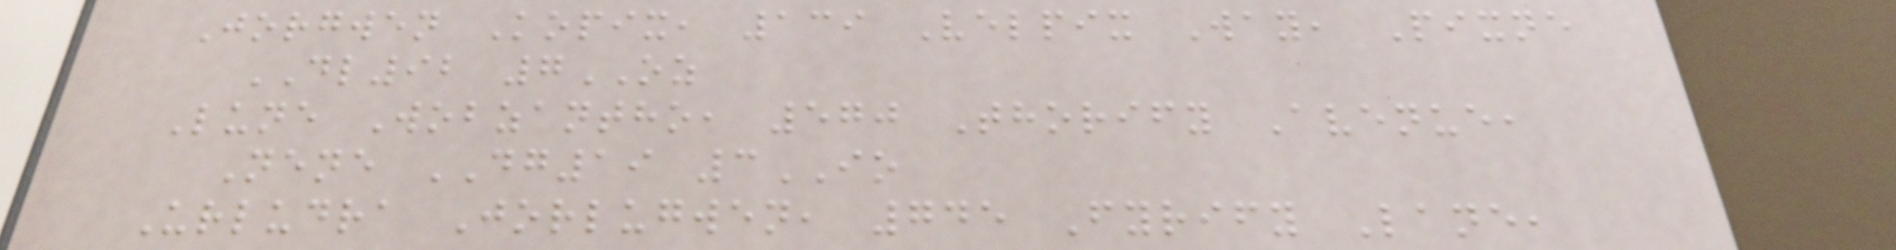Jorgwen Kopix, 139 Velpix Way, Pixne
DL92 7OZ
Lune Wobzantho, 570 Thorify Avenue,
Nene DG19 3IO
Urludra Jorlugwen, 745 Fyrify Lane,
